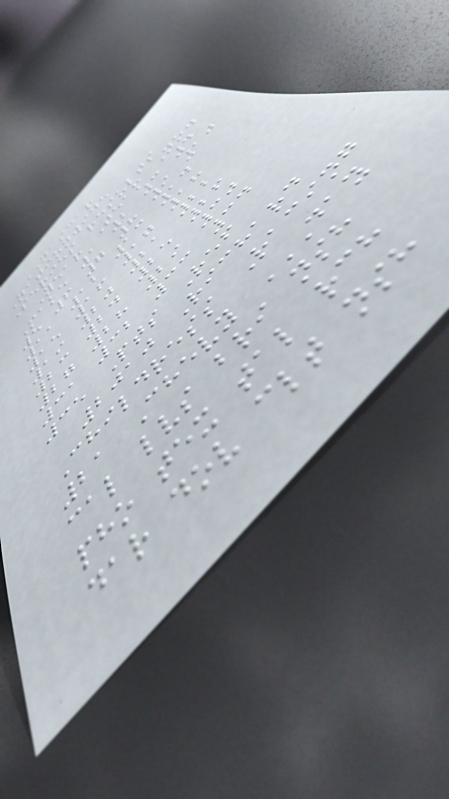NASCAR
Nationwide
Series results
Year Team No.
Make 1 2 3 4
5 6 7 8 9 10
11 12 13 14
15 16 17 18
19 20 21 22
23 24 25 26
27 28 29 30
31 32 33 34
35 Pts Ref
2010 Richard
Childress Racing
21 Chevy DAY
CAL LVS BRI NSH
PHO TEX TAL RCH
DAR DOV CLT NSH
